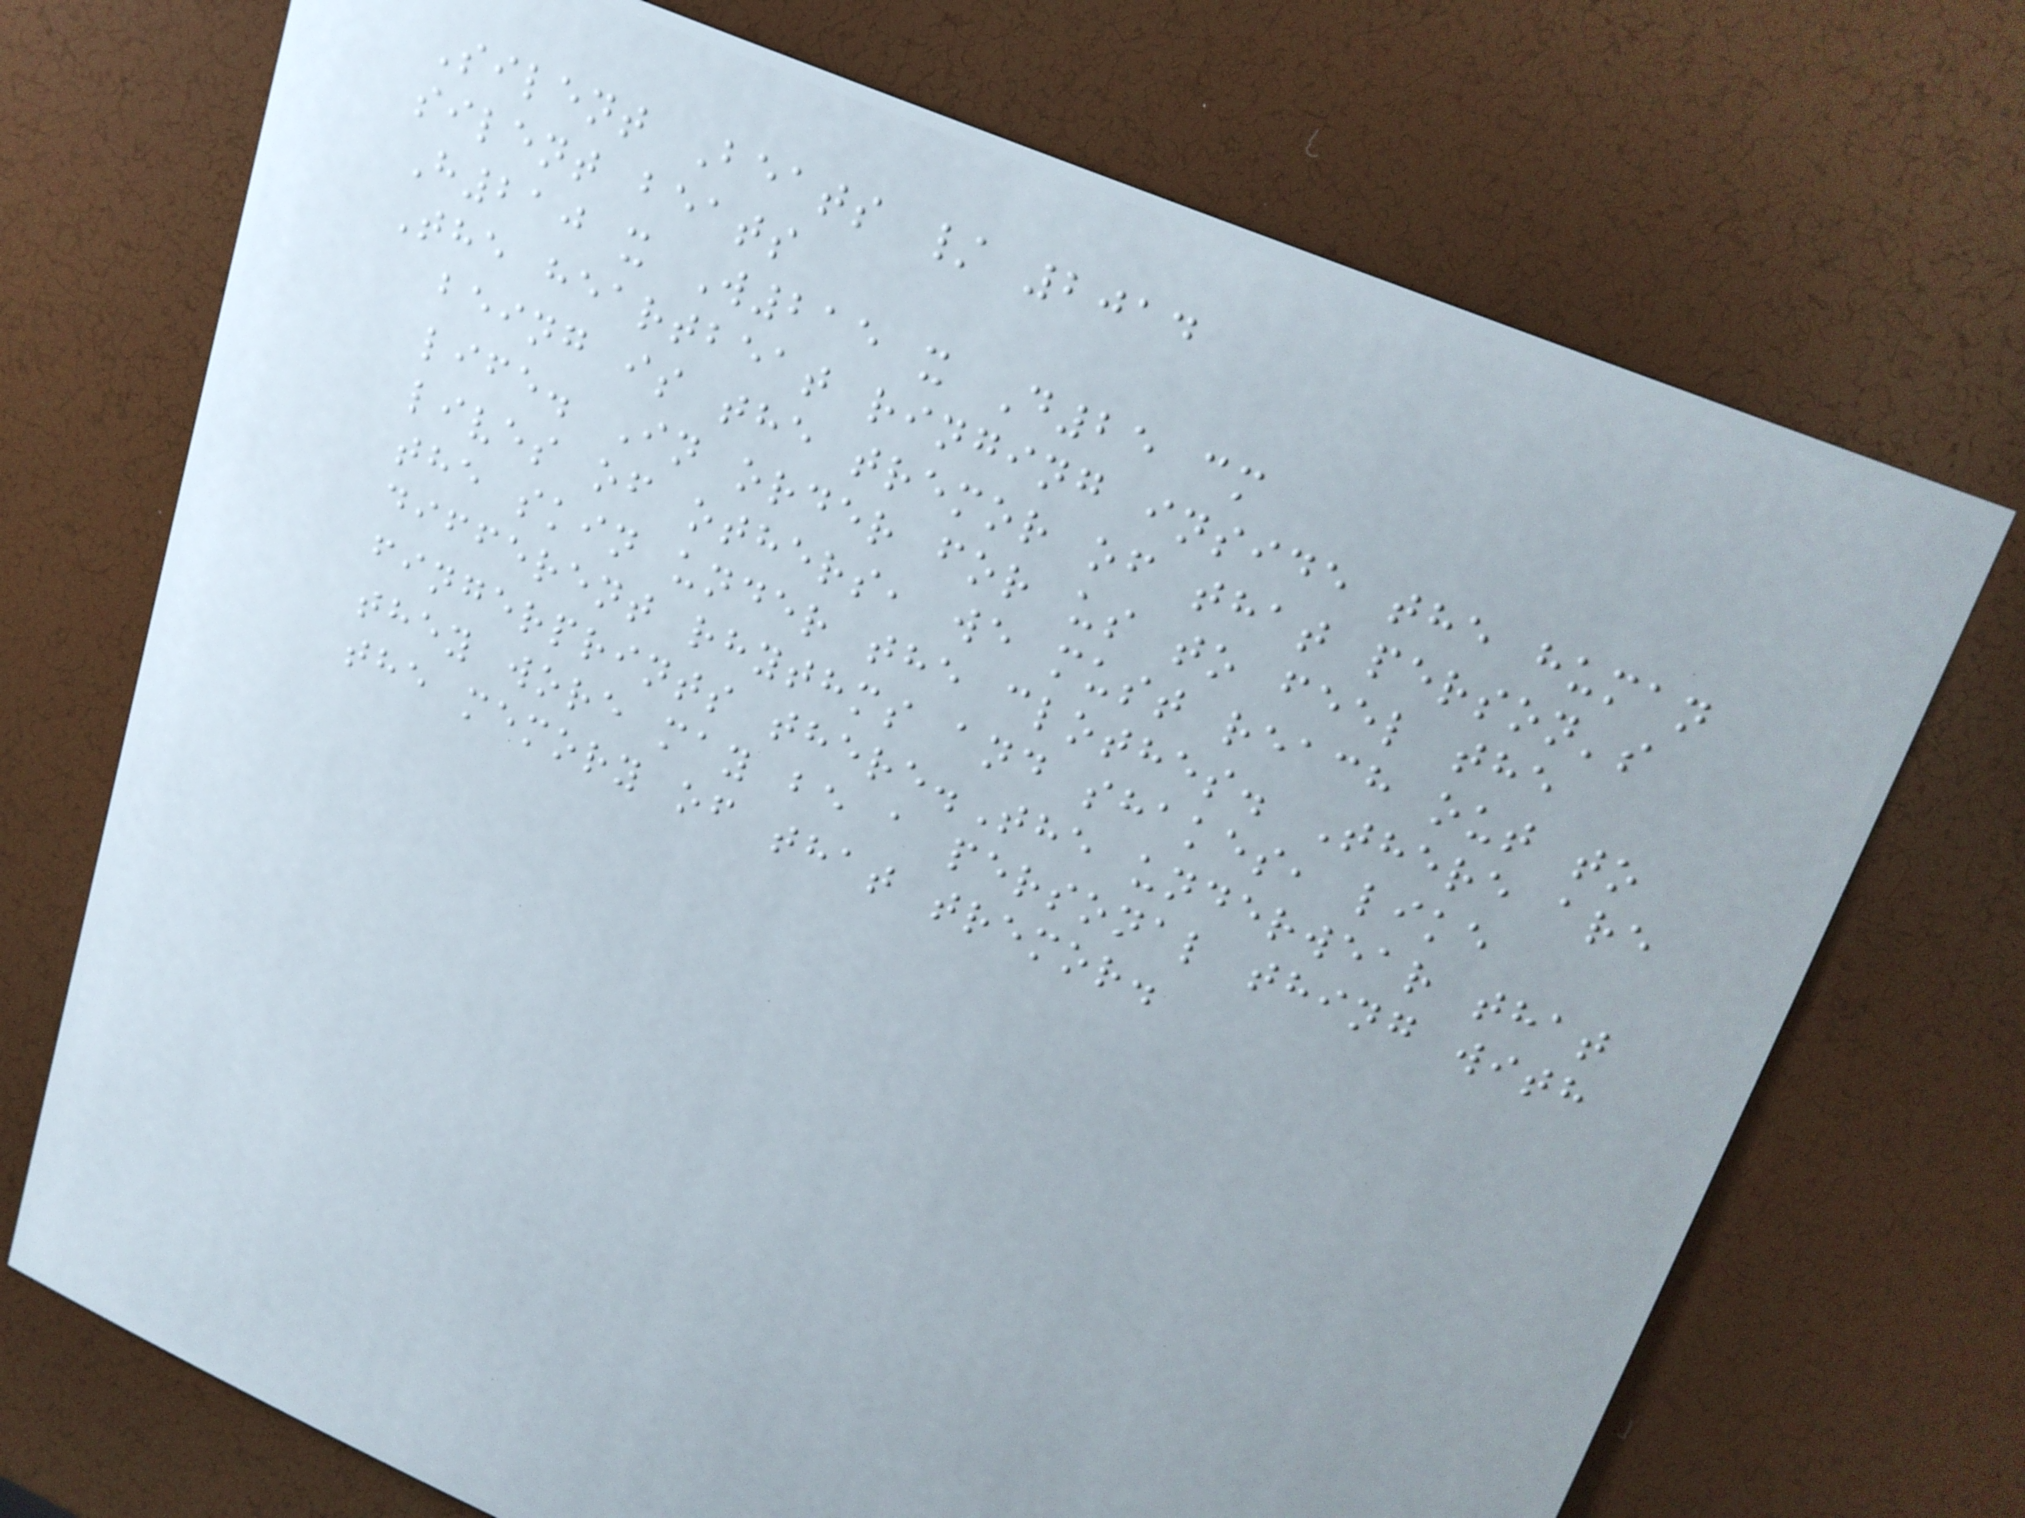Silent Beats / 2014
silent beats
H210 x W215 x D25 cm
The heartbeat ringing inside the human
being is the tremor of that person's
life. In order for us to feel the
lives of others, we must reach out to
the skin under the clothes. There are
different rhythms and shakes, like
fingerprints there.The underwear that
they wore may be a personal thing with
the memory of that tremor.
